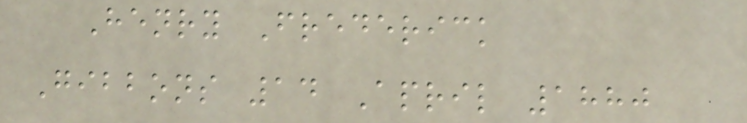Henry Frederick
Gibbons 14 April 1880
